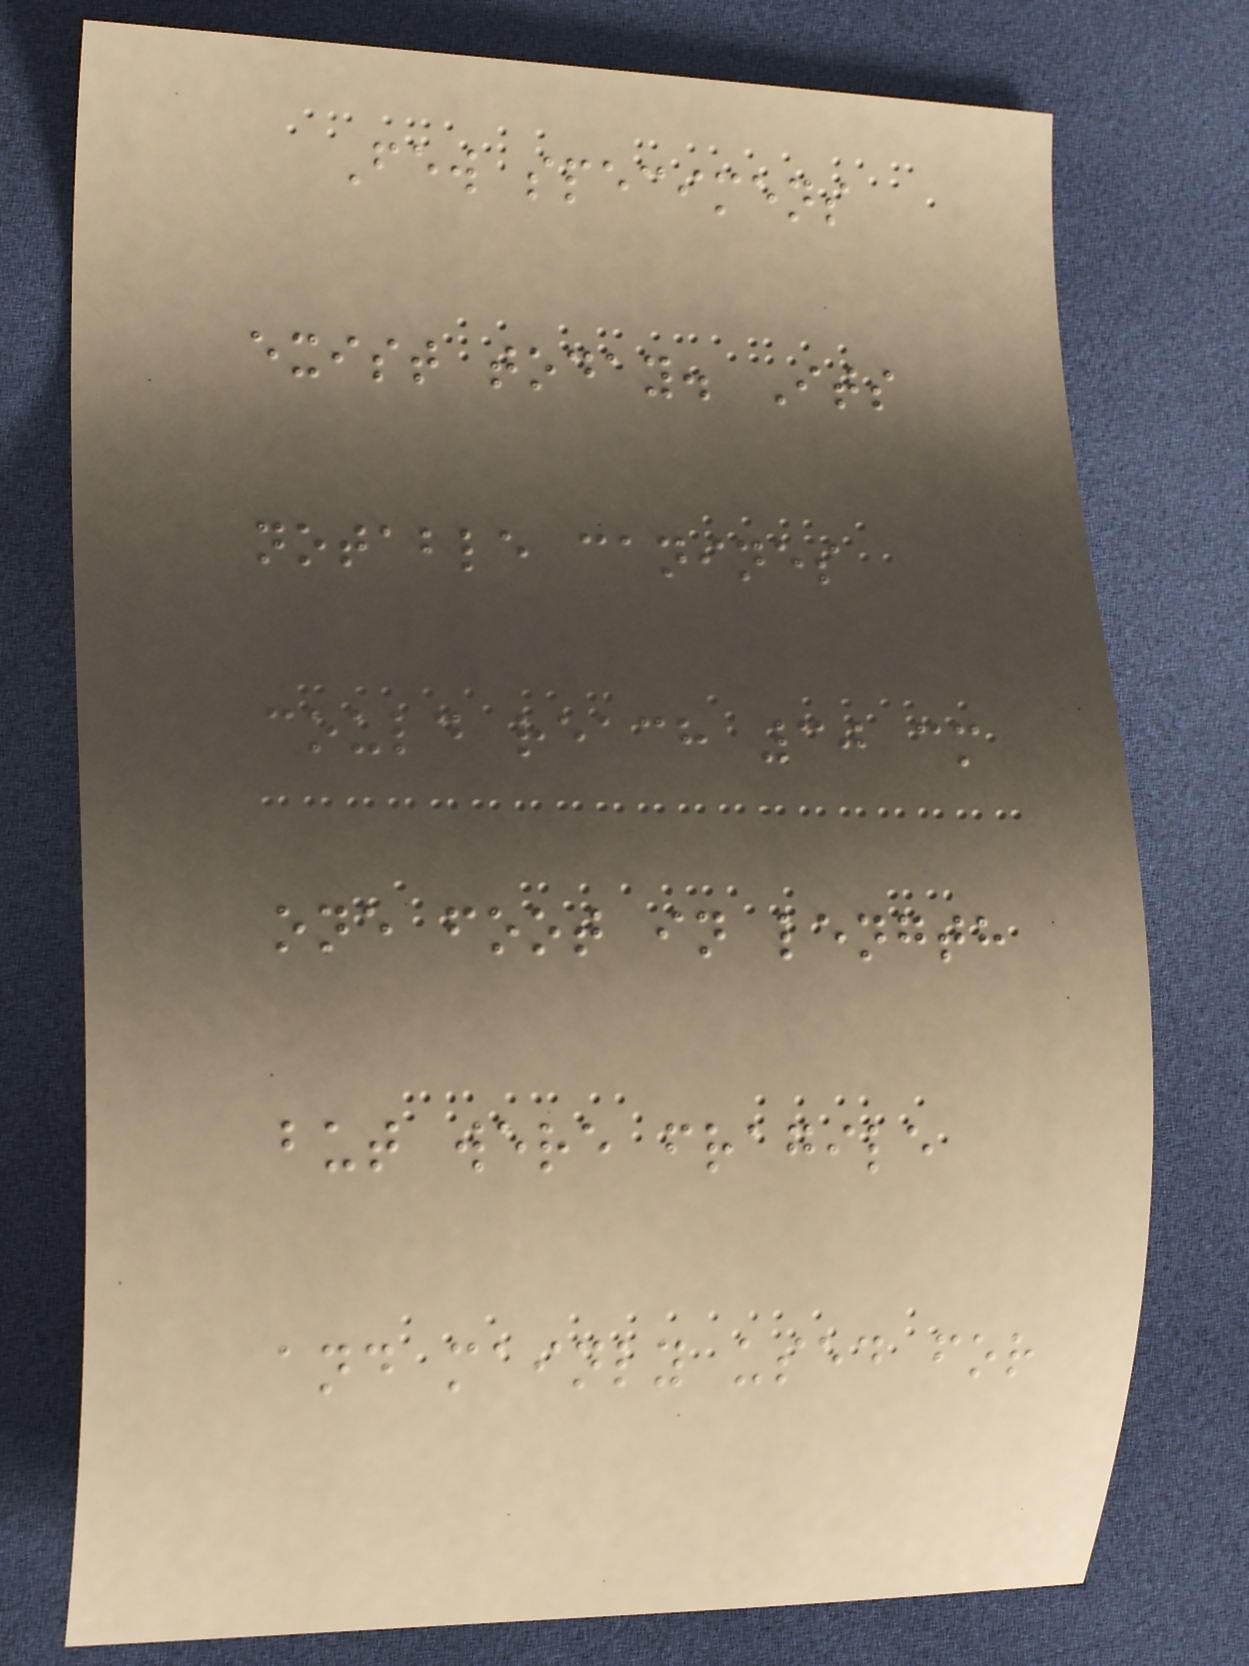Few specimens
exist today. Its
notable canines
could reach 30 cm
one foot in length
but were fragile
and mainly used for
